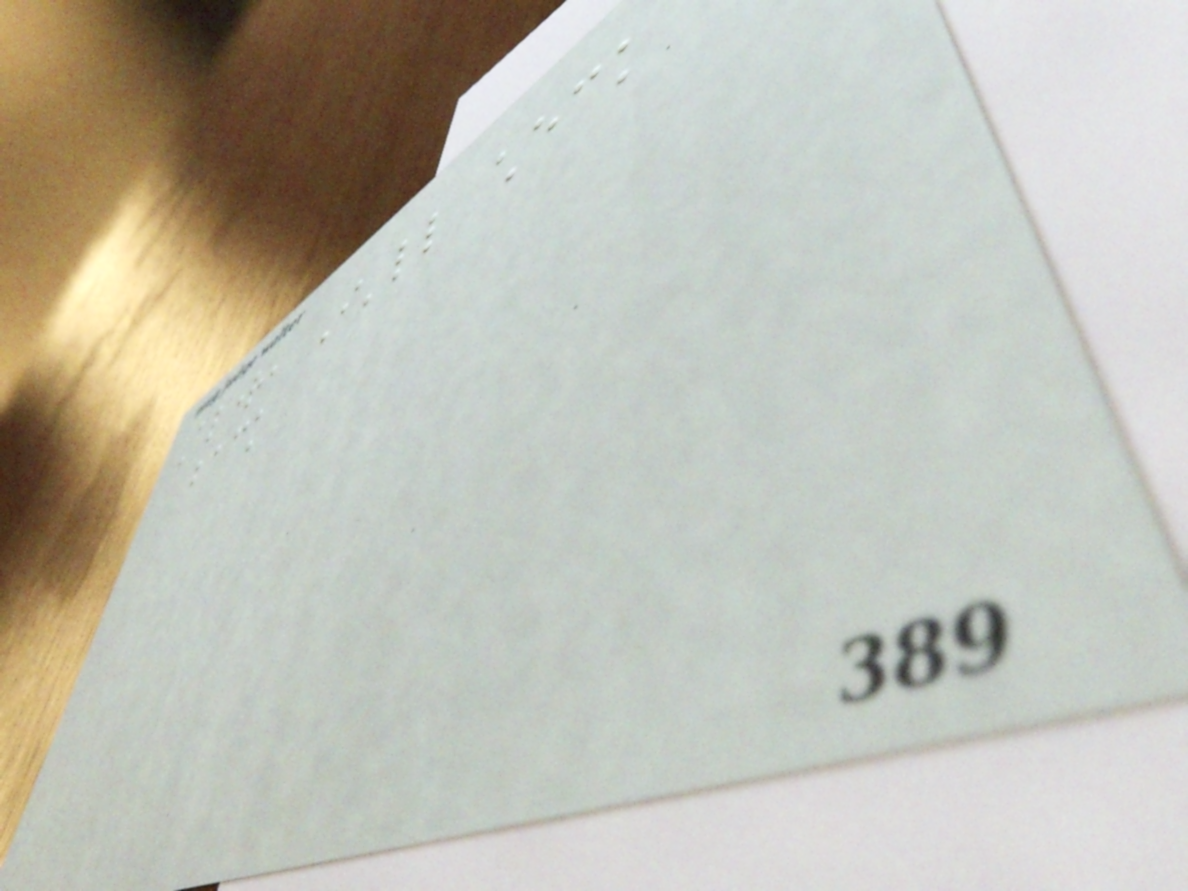Alright, I'll check
back
